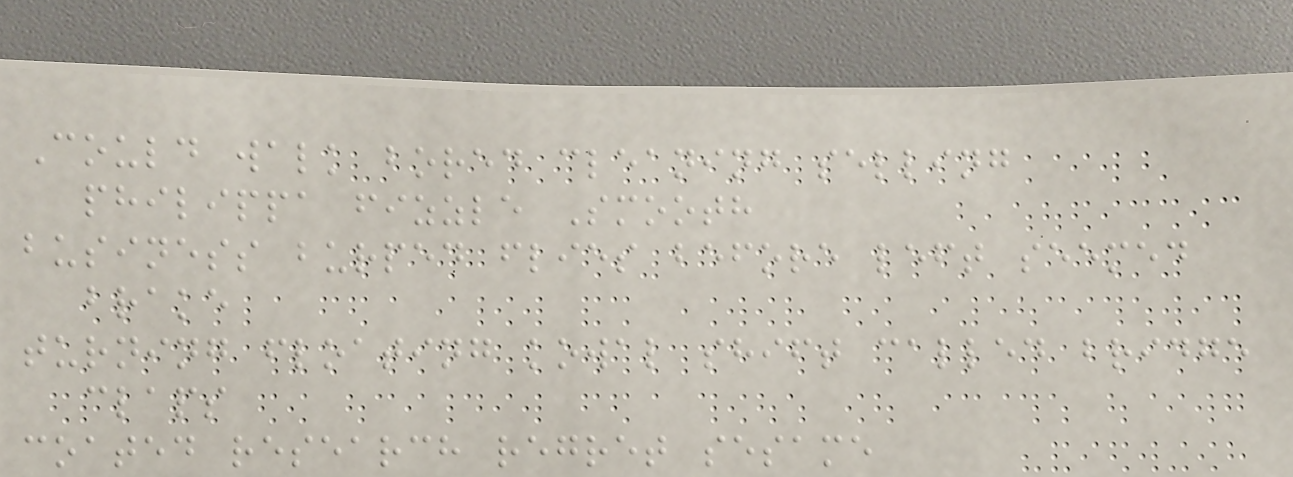Could walk bored cleaning selling
philippa fizzle Smooth
business burped flies before left seemed
brake
turning floating kowal shift called bridge
claps
coated research regret sesame
